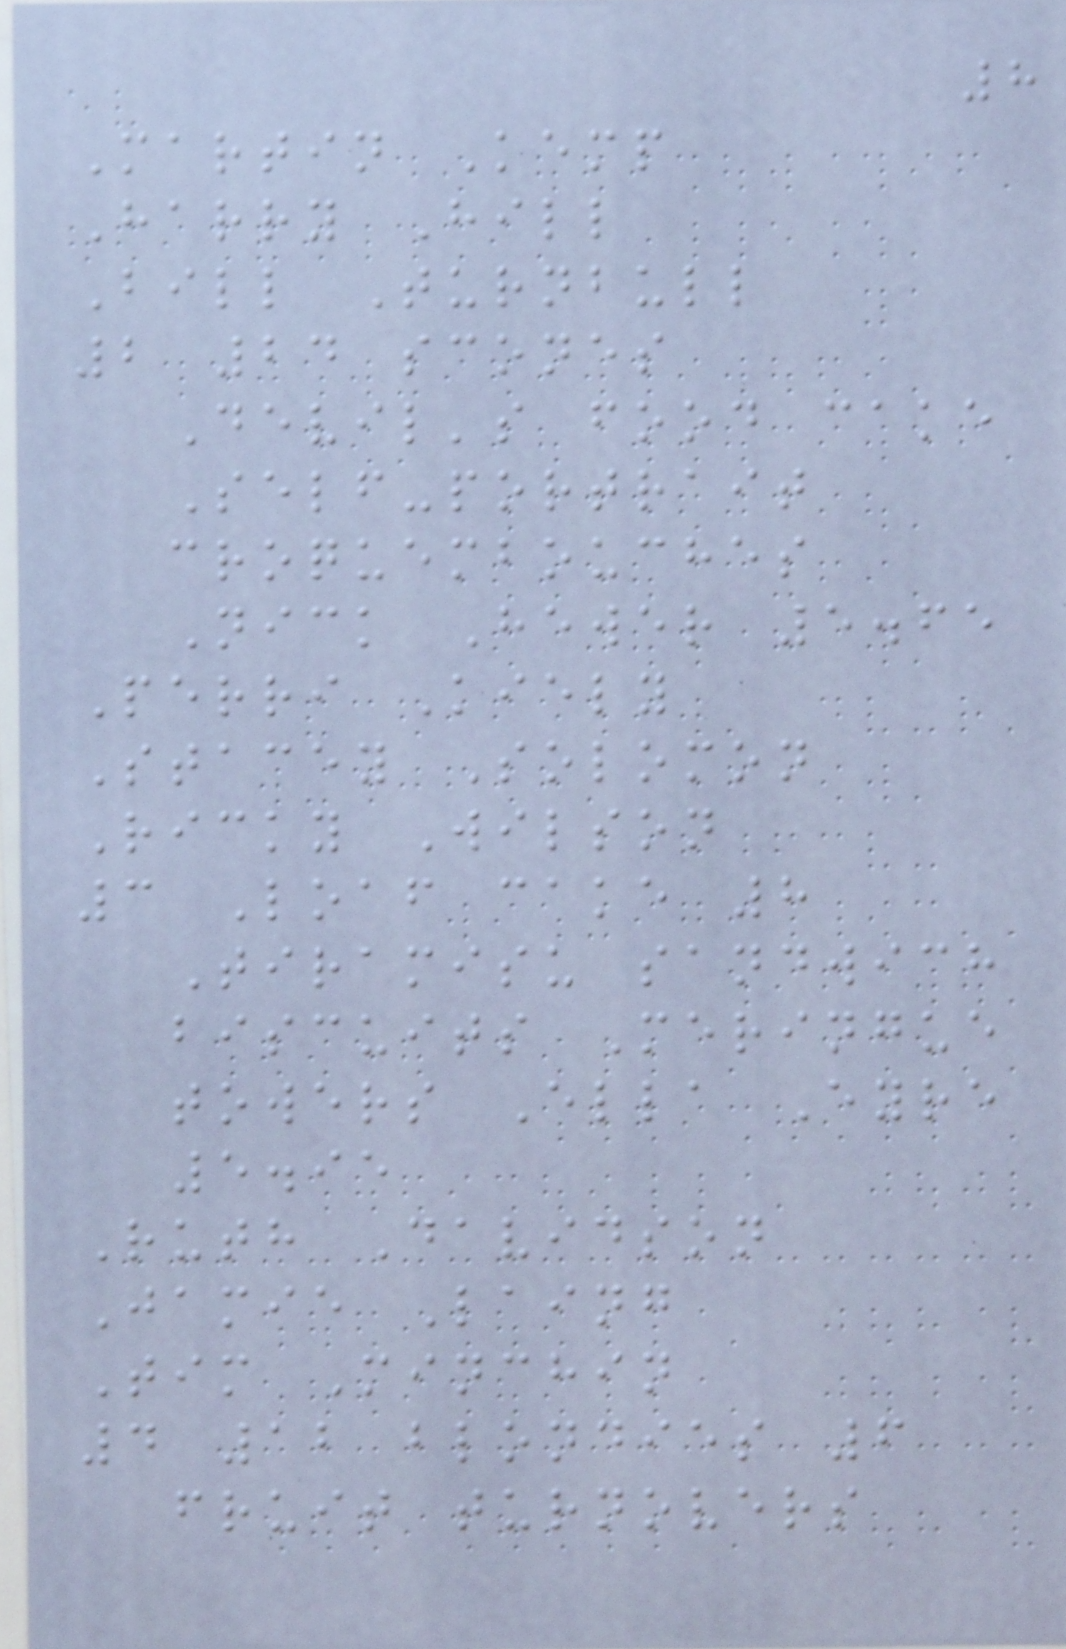8
Martin Kemp
Harry Hill
Bill Turnbull
2 24 scones
Devil's food cake
Self-portrait
croquembouches
Nick Hewer 5.65
Perri Kiely
Stacey Solomon
Ricky Wilson
3 Loaf cake 8
Tiramisu sandwich
biscuits Meringue
towers Ella Eyre
5.95
Ruth Davidson
Jamie Laing
Tim Minchin
4 12 blondies 6
fruit turnovers
